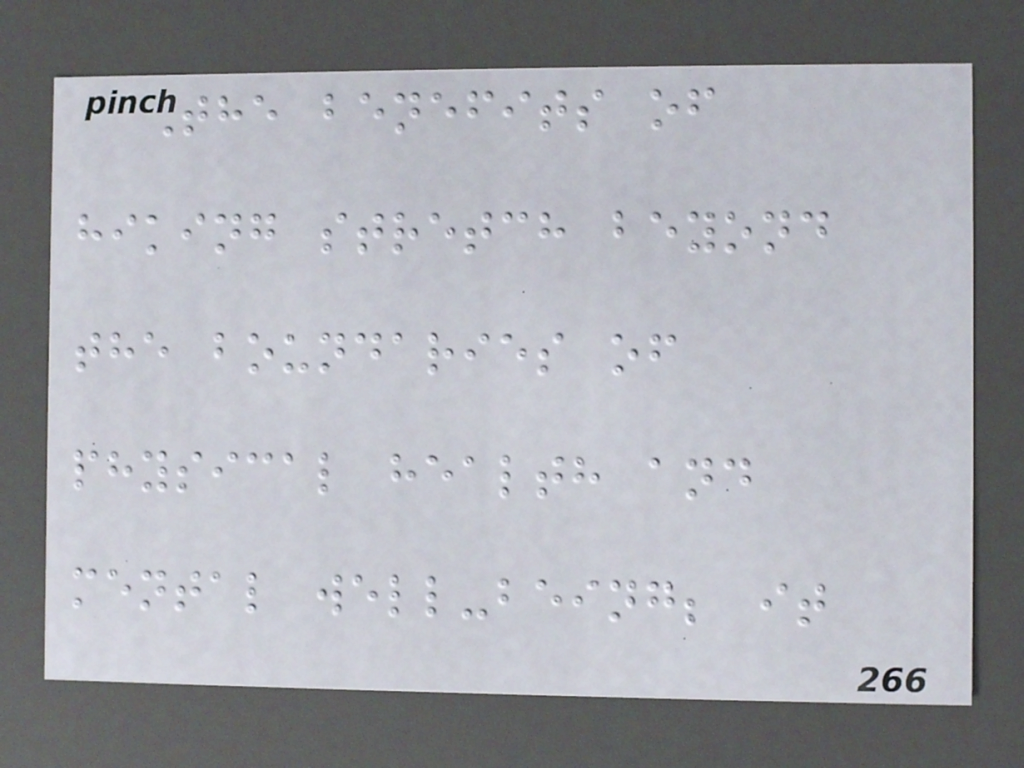The benefits of
hiking stretch beyond
the boundaries of
physical health and
mental well-being; it
